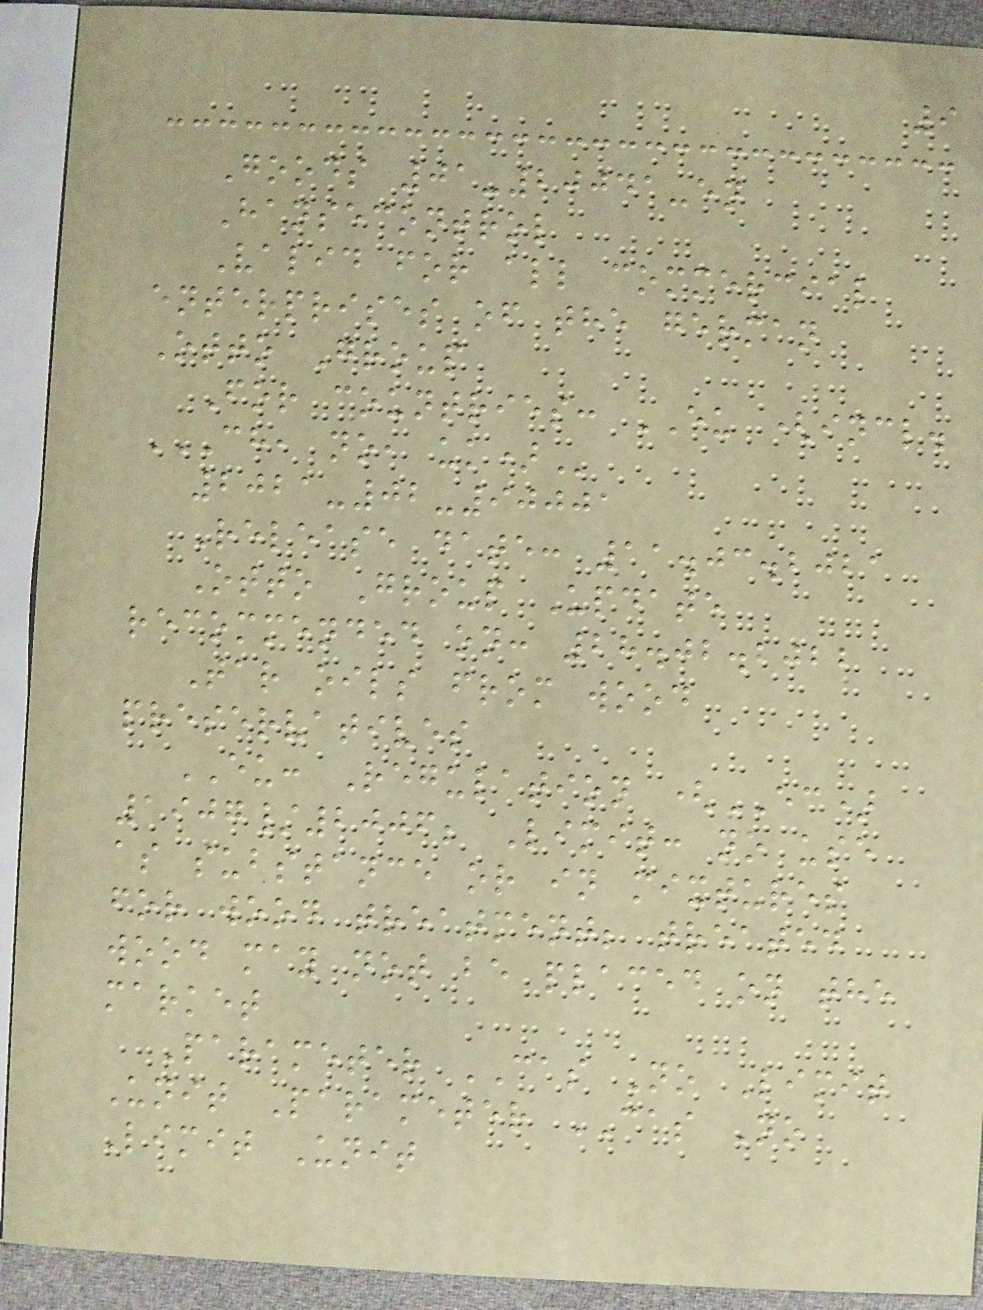9
Goods 01-20041-en
Hansecontrol
Valid for all commercial
enterprises of the german
Otto Group
For countries: EU (incl.
CH, NO, UK)
2021-02-90001
Release date: 11.03.2021
Otto Group Update
recommended on: 28.02.2022
Tar oils from wood
preservatives
EU: Regulation (EC)
1907/2006; Limit: no use
as substance or in mixtures
for wood treatment; treated
wood may not be placed on the
market
Parameter CAS No Limit
Unit Parameter CAS No
Limit Unit
